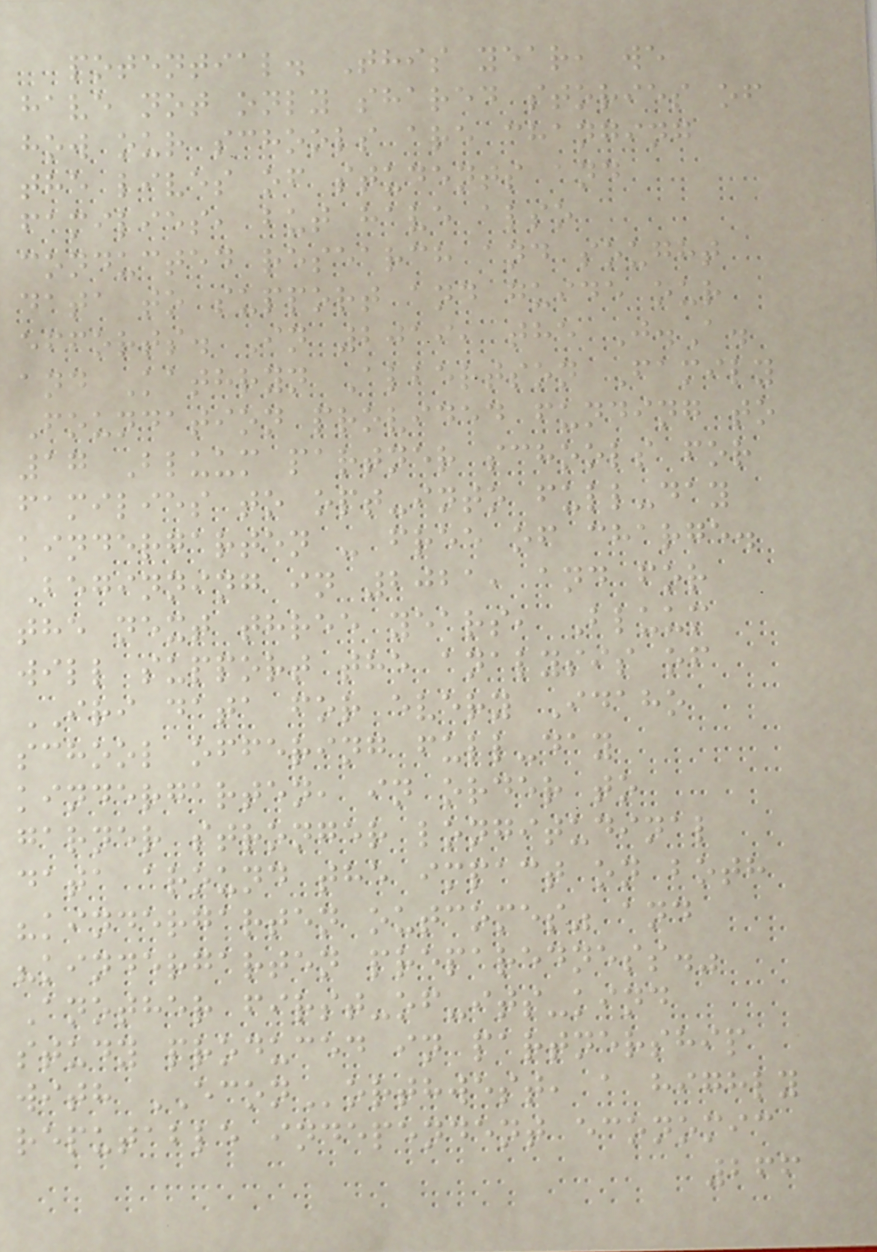potential. This year, we
have not only shared stories of
how our schools are changing
the lives of students and
families, but have also
conducted research and sought
data to support and guide our
efforts. In 2019, the J.A.
and Kathryn Albertson Family
Foundation provided funding to
17 Bluum partner schools for
families to opt-into full-day
kindergarten - free of charge.
Beginning in 2021, and for
the next three years, Bluum
will support the analysis of
IRI data for every Idaho
school offering full-day
kindergarten, in order to
garner stronger longitudinal
data around the impact on both
"kindergarten outcomes" and
"kindergarten preparedness."
Another first-of-its-kind
study produced in partnership
with ECONorthwest, a highly
reputable independent economic
266
